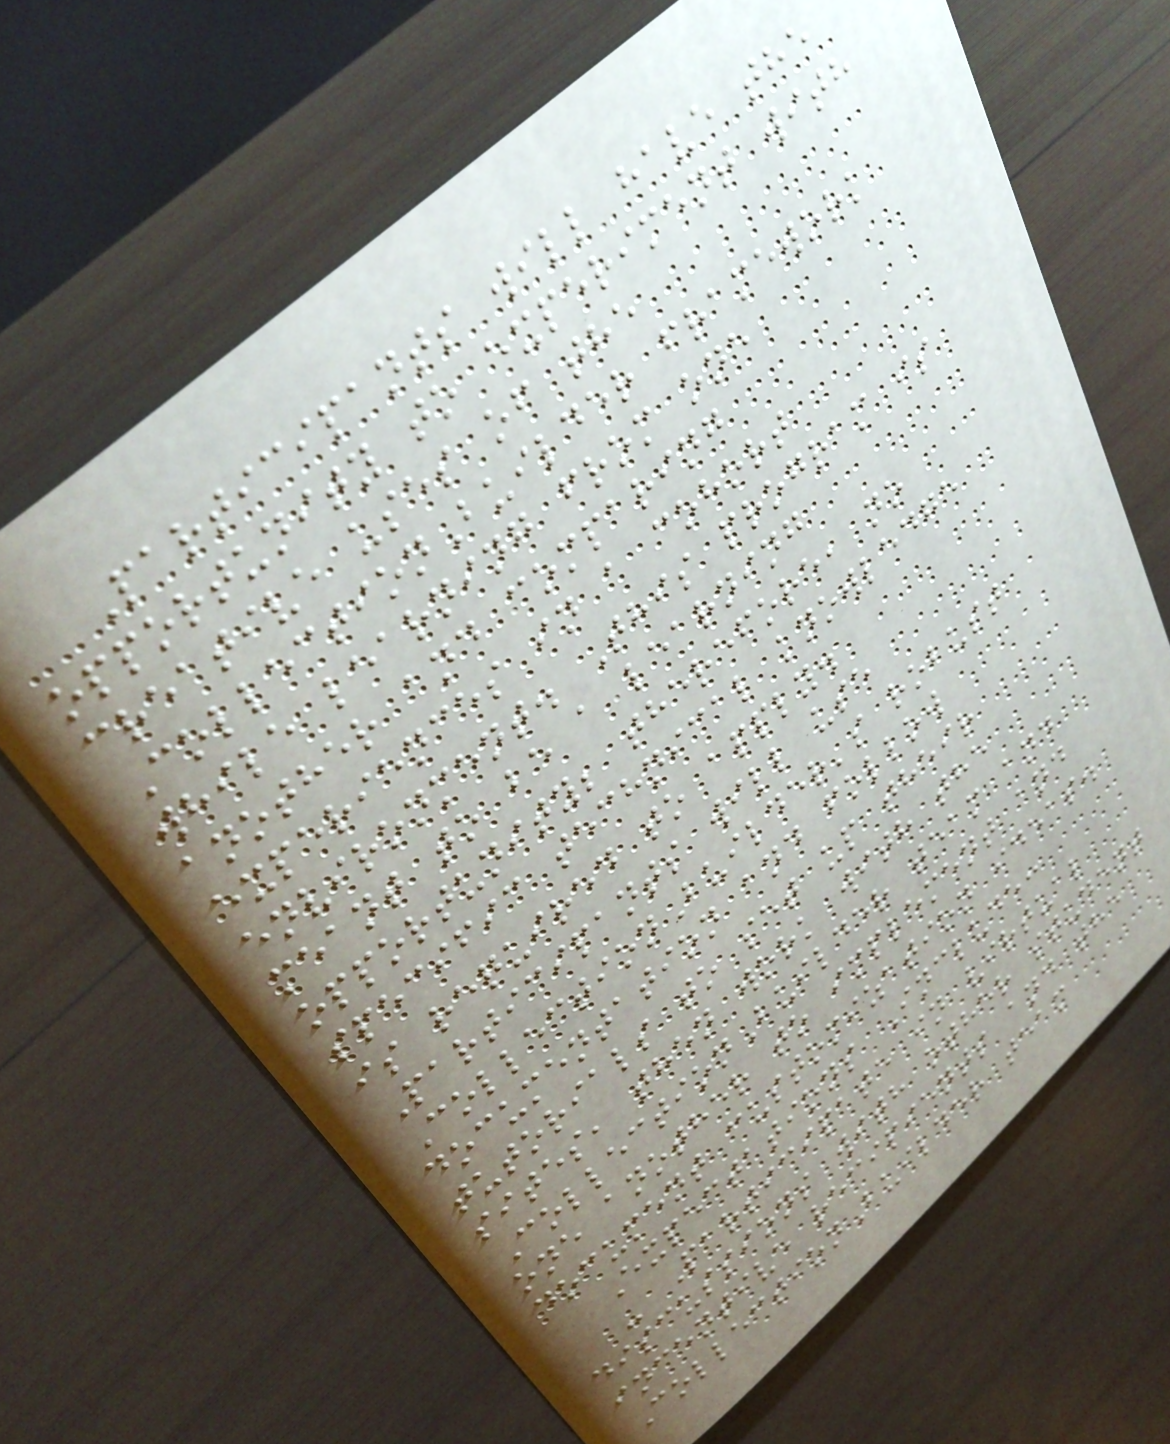Participants will have the
opportunity to experiment with
creative uses of the
CollectionBuilder framework
while learning from one
another and comparing
experiences in a cohort
environment. This program is
meant to be a learning
opportunity; therefore, no
specific technical knowledge
is required to apply.
Participants will use
CollectionBuilder's robust
documentation and follow
tutorials to set up their
sites, then work with the
CollectionBuilder team and
one another to implement and
document customization ideas.
Expectations Include:
- Participate in virtual
discussions with other student
incentive recipients and the
CollectionBuilder team
